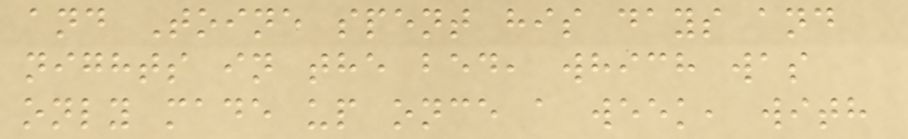and Toine spent his days and
nights in the bed, which was
only made up once a week, with
